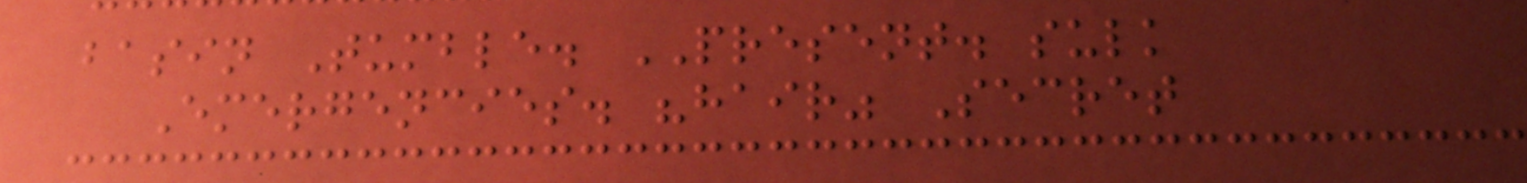basin Tumble. PRESENT. sulk
Emergencies. "hair" Secret
